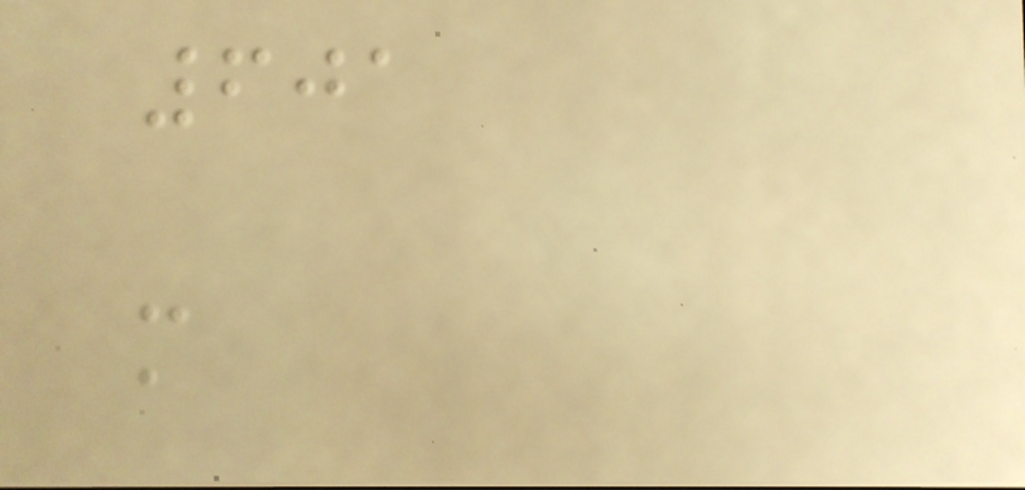601
m
